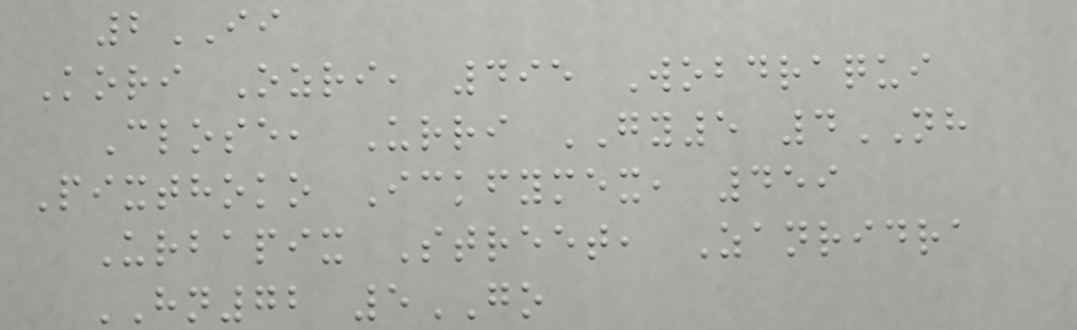2II
Kori Ozri, 495 Wobdraqui
Close, Urri GY5 4NH
Pixthoko Ickfymex, 459
Urbapix Street, Zanridra
HN72 5GO
